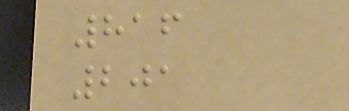816
201
